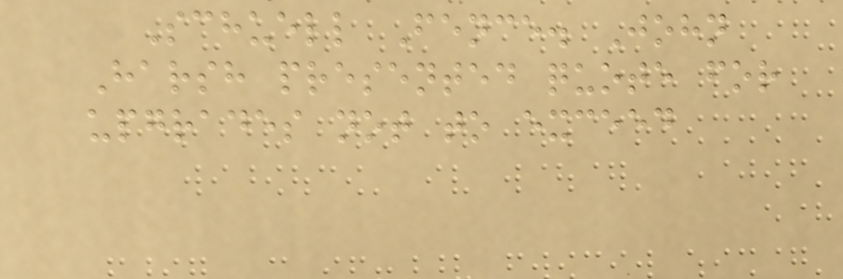Schuell Fence. John
Harsh presented quote for
upgrades not to exceed
